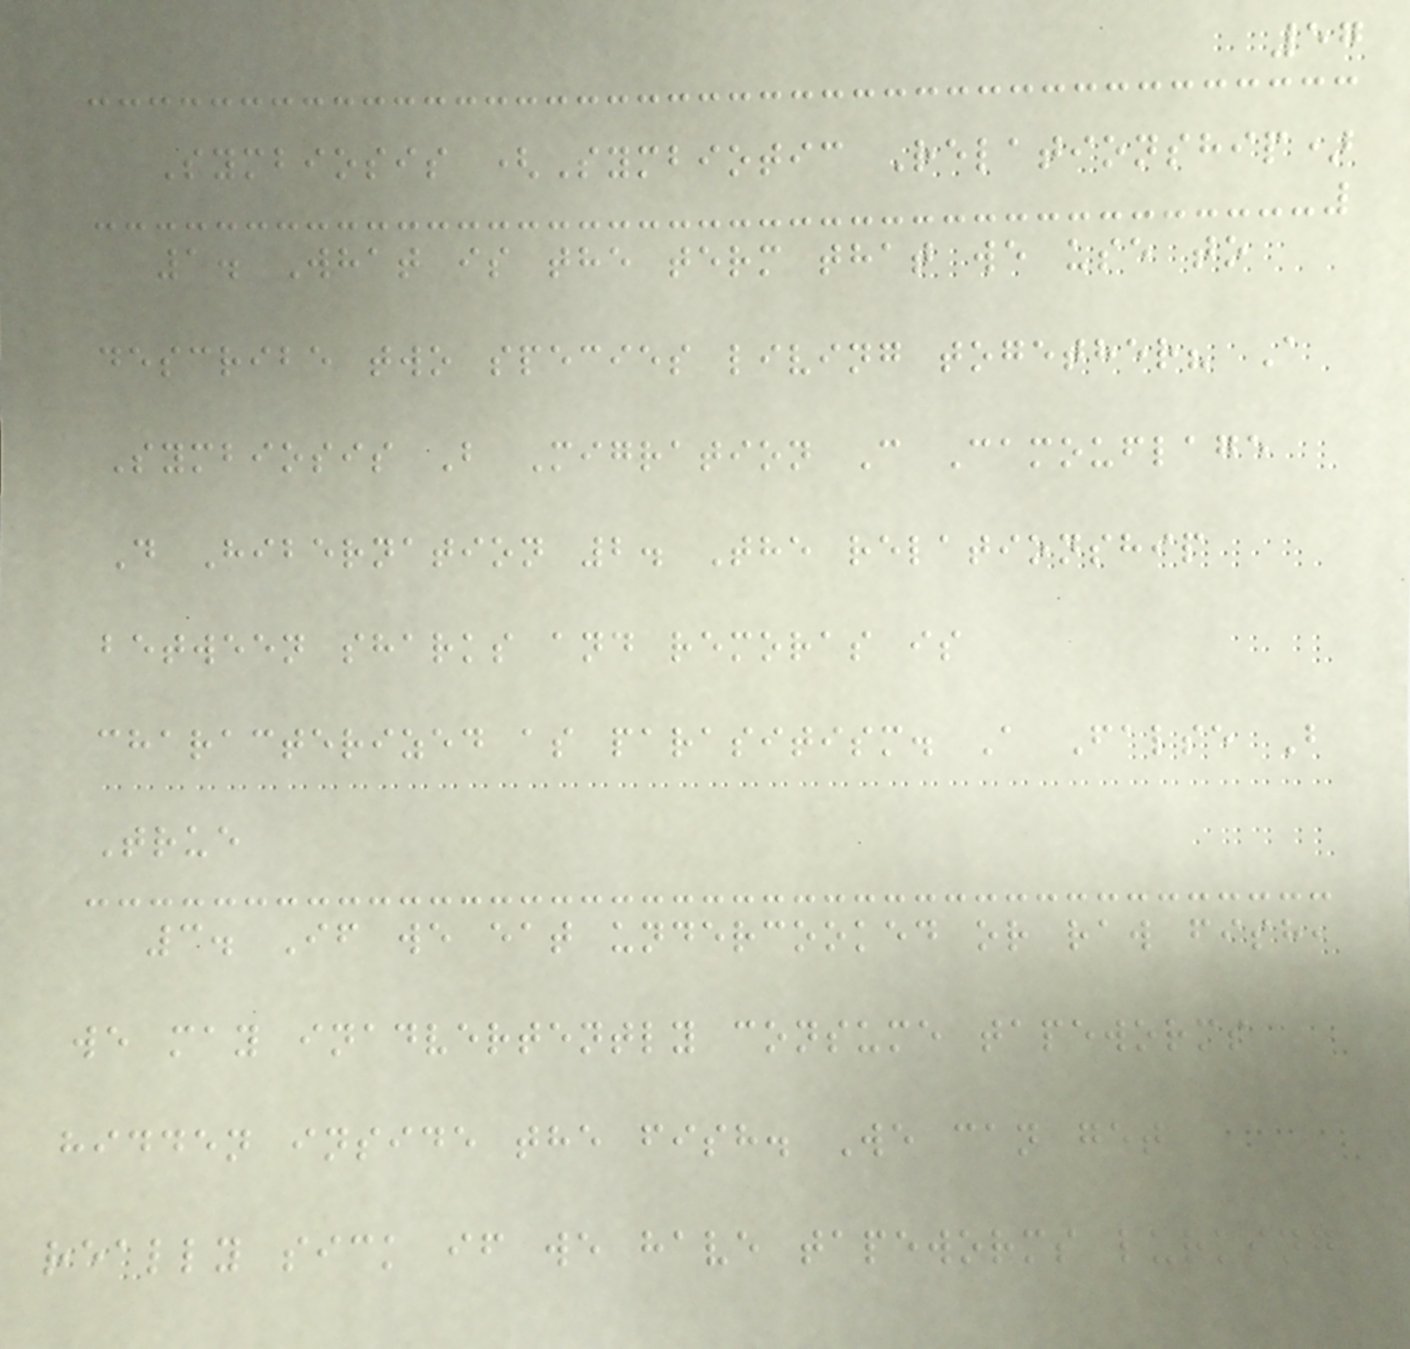57
Symbiosis (Symbiotic Relationship)
1. What is the term that we use to
describe two species living together? A
Symbiosis B Migration C Camouflage
D Hibernation 2. The relationship
between sharks and remoras is
characterized as parasitism. A False B
True
3. If we eat undercooked or raw fish,
we may inadvertently consume tapeworms
hidden inside the fish. We can get
really sick if we have tapeworms lurking
